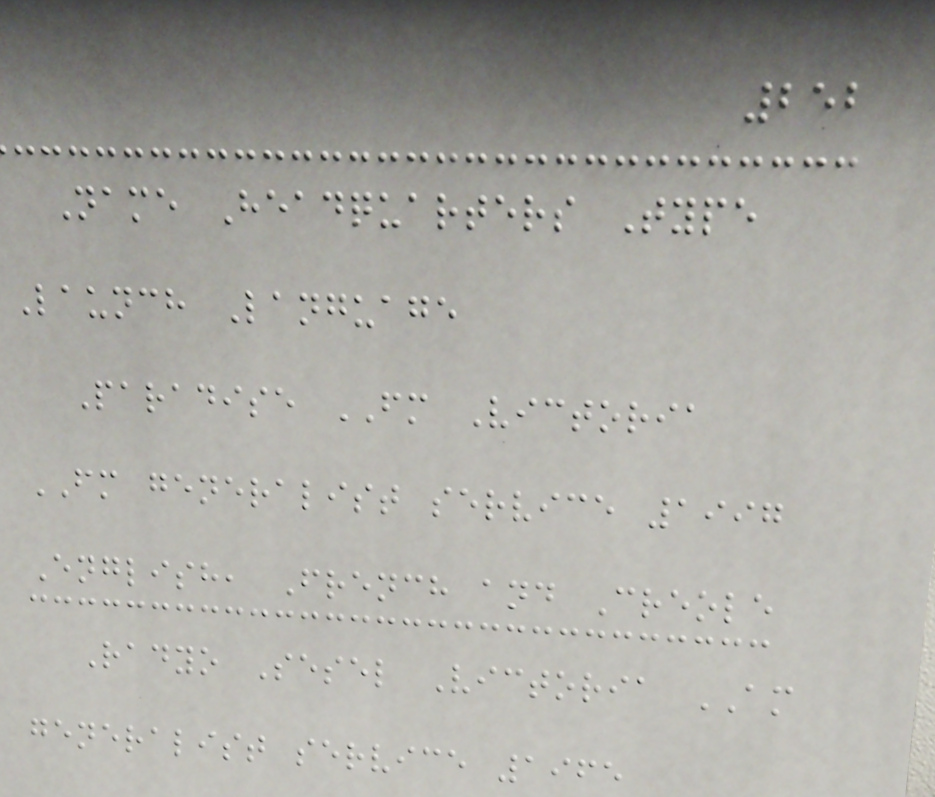252
Name Headquarters Type
Launch Language
Paradise FM Victoria
FM generalist service 1997
English, French and Creole
Radyo Sesel Victoria AM
generalist service 1965
